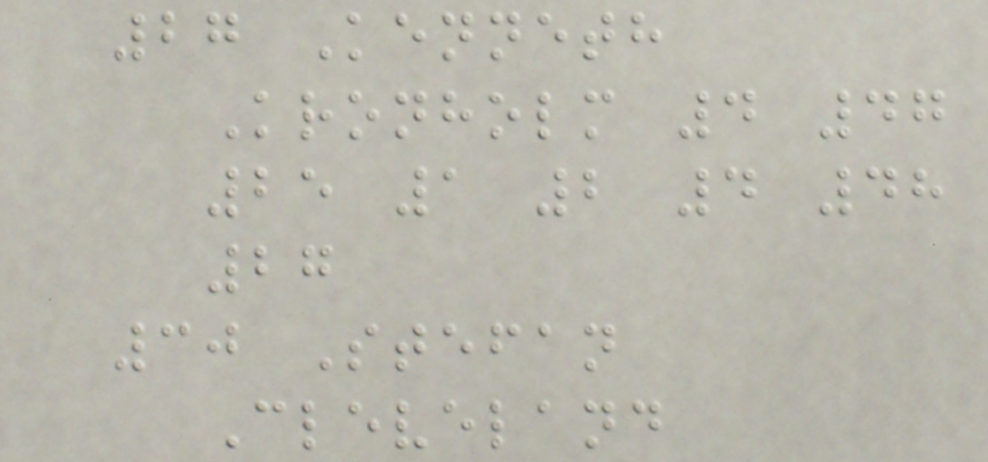27 Kenneth
Kronholm 4 47
25 1 2 4 48
27
30 Stefan
Cleveland
